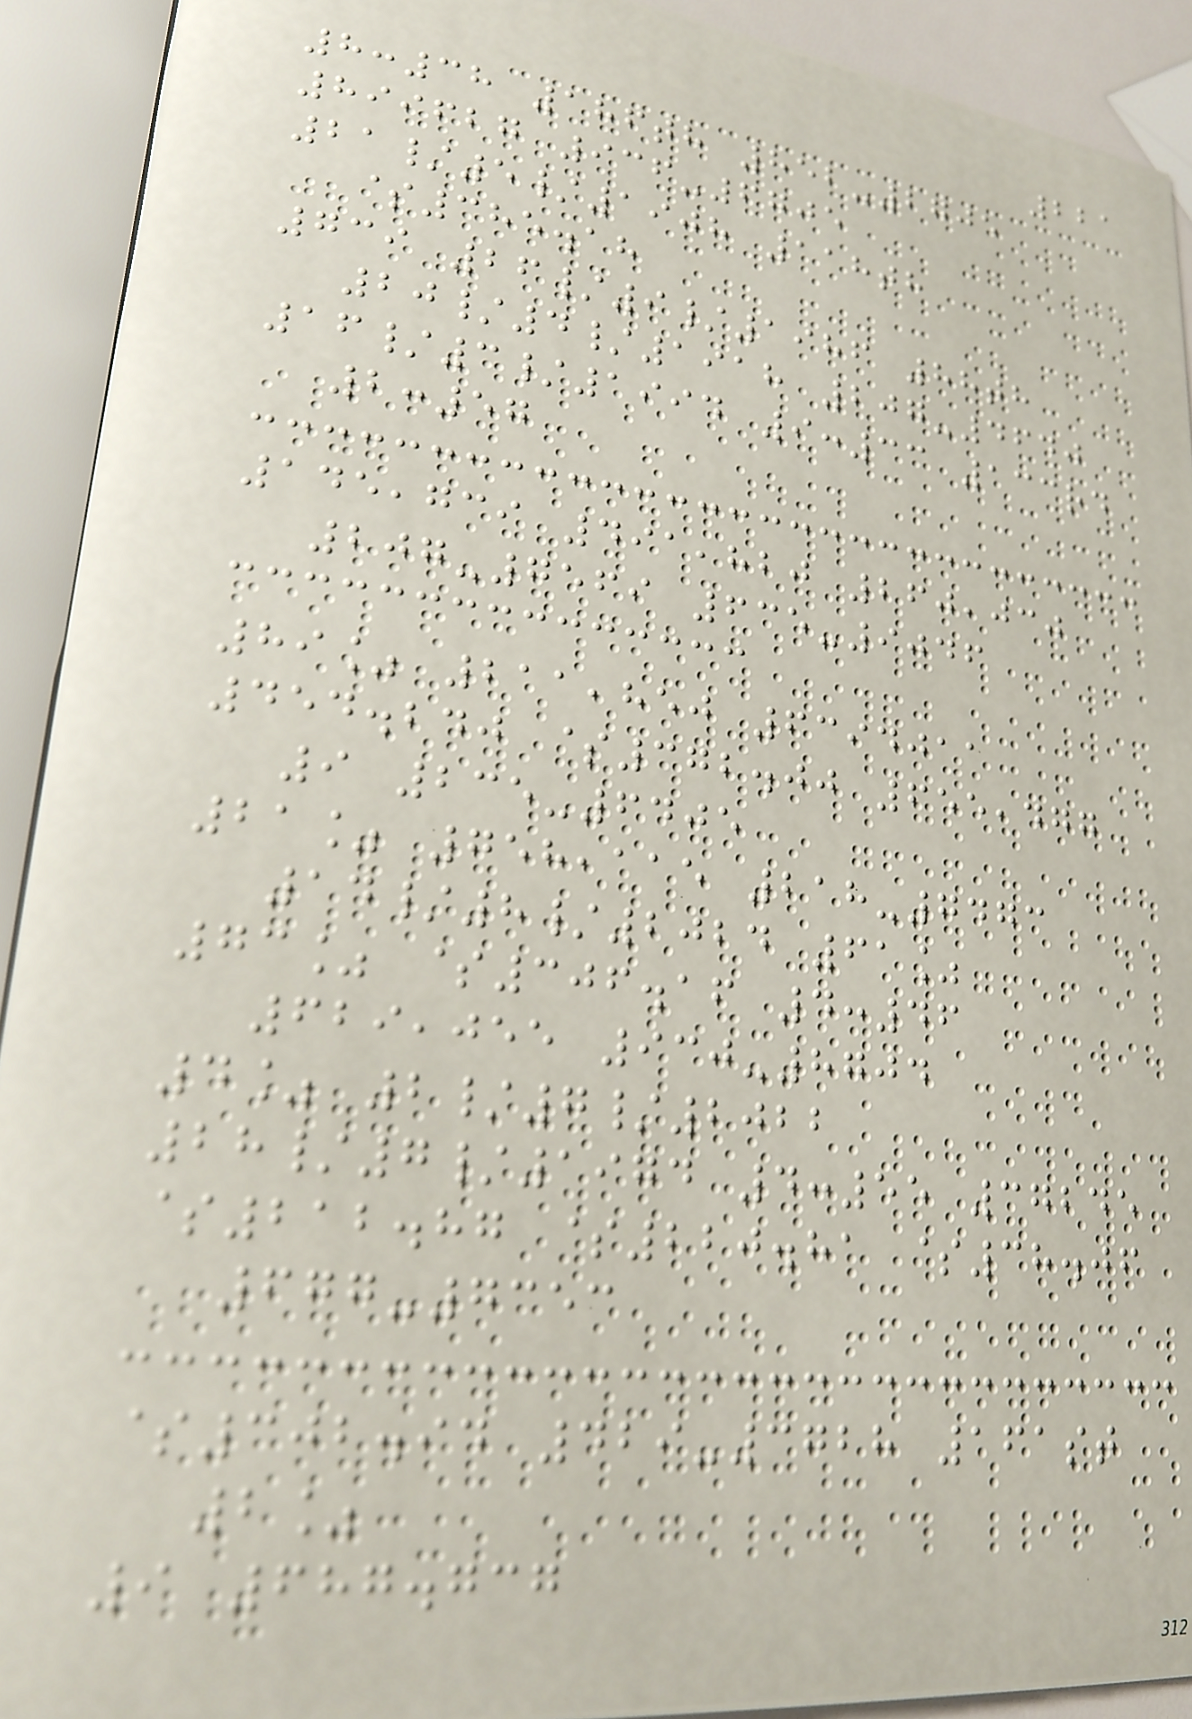221
8:38 186th 852-2705
899627 936-6705
21/5/1908 118th
$385.18
739 26/9/1986 88th
20/4/1918 207-4640
16/3/1994 9:33 133rd
2:57
145,739 491,820 260,030
207-7569 635-9046
89% 211,850 6394011
454.240 $372.00 655,477
9 235-6405
21% 758,115 218-7473
14/8/2024 61%
73% $306.16 4:46
629,055 930-8704
4% 2/7/2022
28/7/1974 4:55 37245
$212.87 $220.81 $38.06
677-7353
$302.94 429-3728 161st
2%
9 687.737
